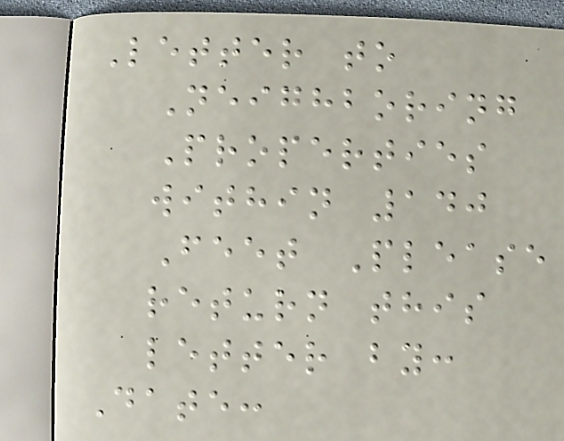Letter to
Neighboring
Properties
within 140
Feet Please
return this
letter by:
Date:
